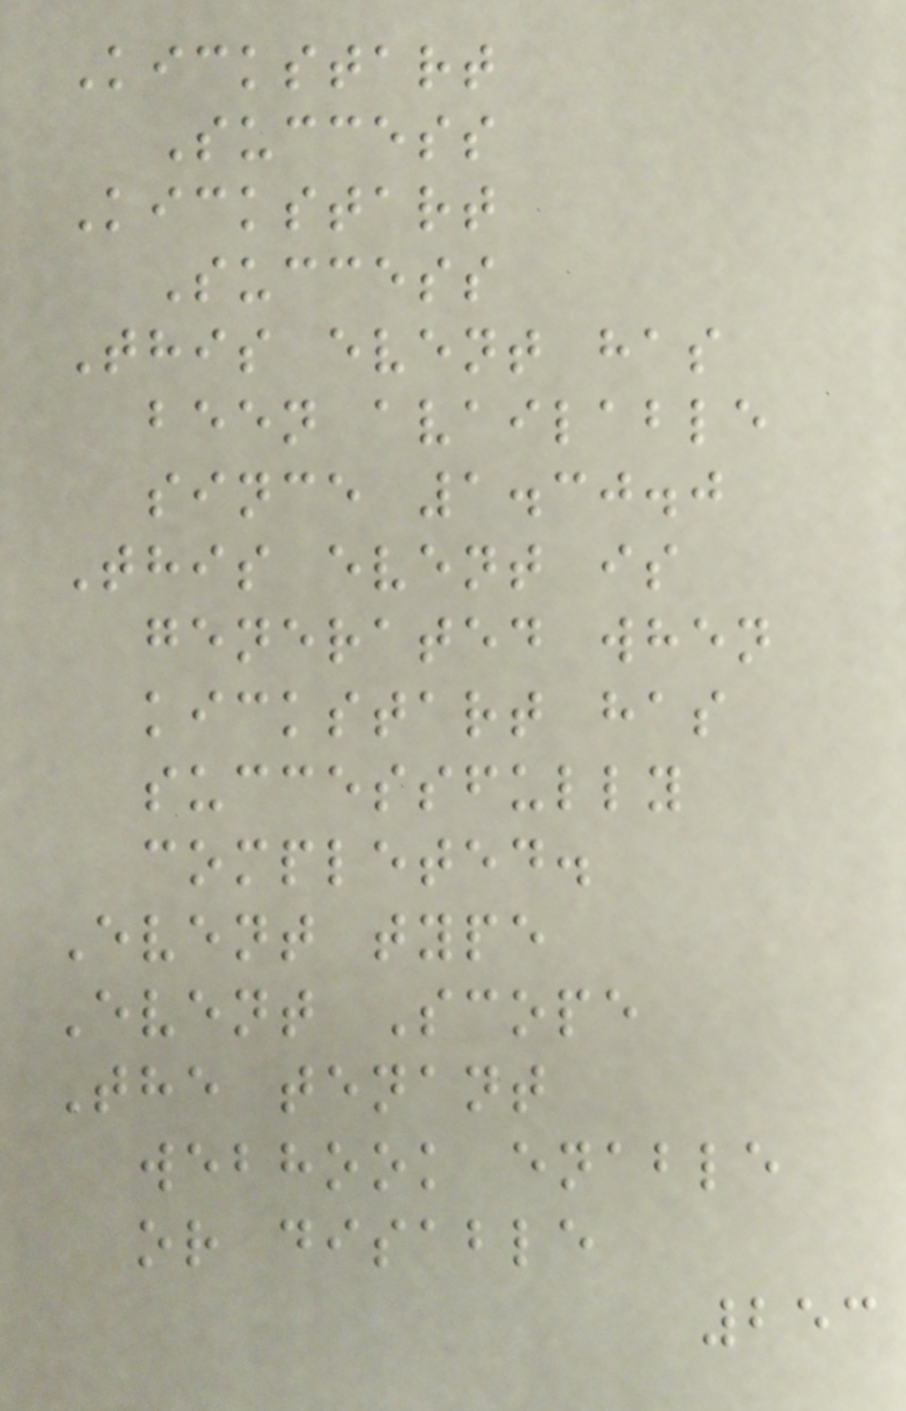Kickstart
Success
Kickstart
Success
This event has
been available
since 1.30.0
This event is
generated when
kickstart has
successfully
completed.
Event type
Event Scope
The tenant
webhook enable
or disable
253
